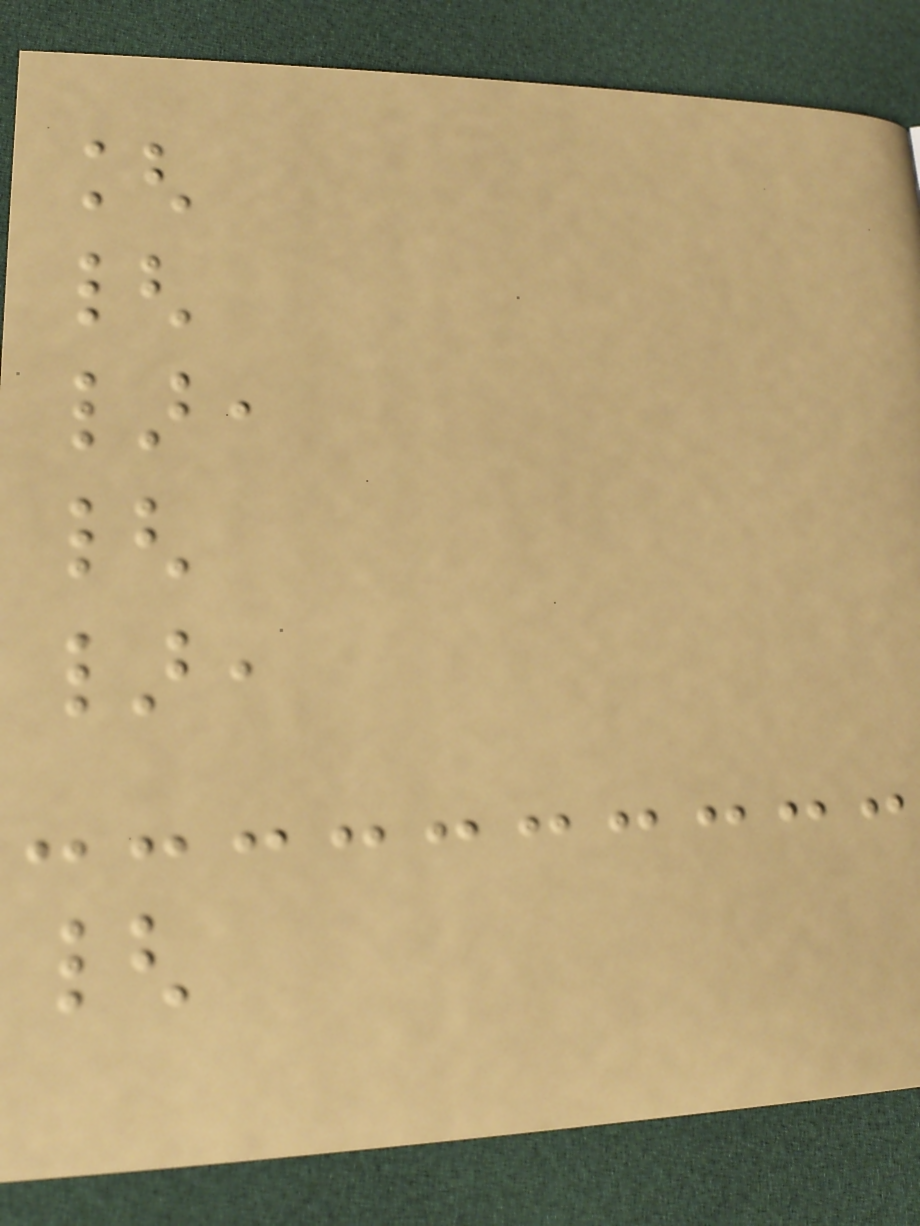[
{
},
{
},
{
